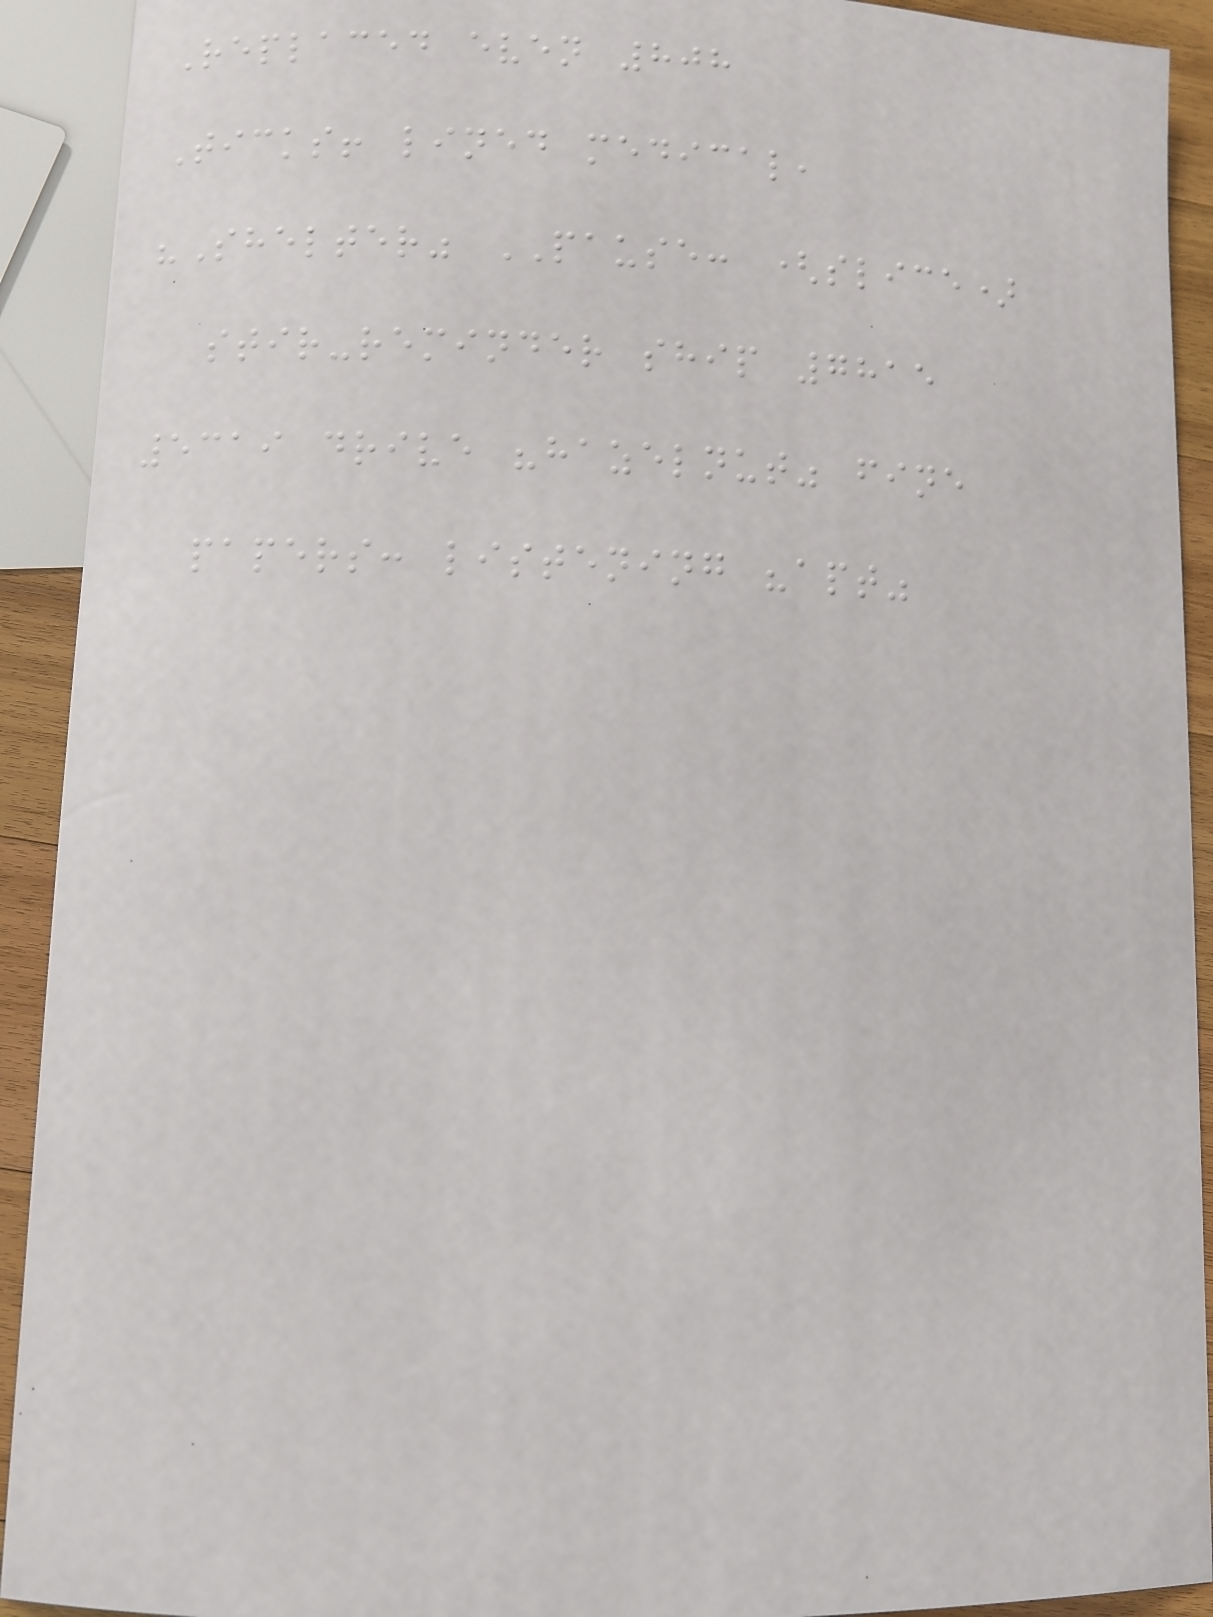Replaced even 808
Ticks! lined medical,
"Shelter" PAUSE: (slice)
stir-reminder ship 7815
5319 drive "hazelnut" fine
papers: listening "apt"
